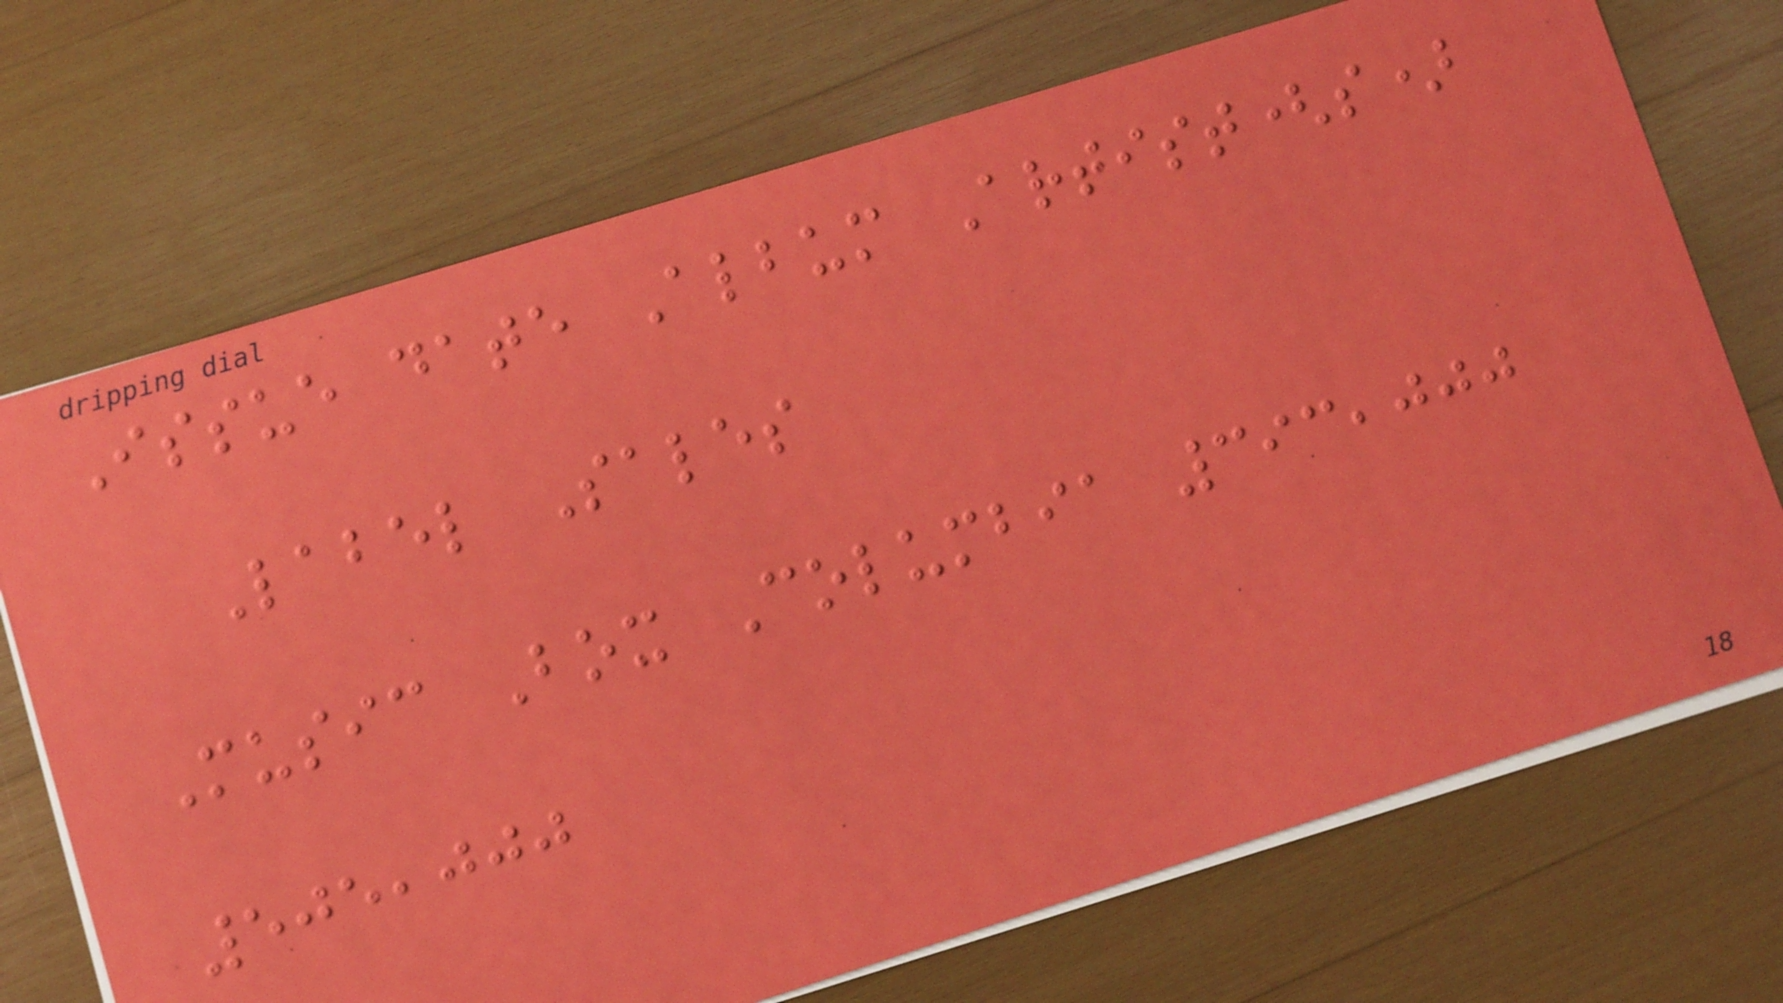Issue date Album Artist(s)
Label Sales
Music Box Columbia 393,000
505,000
